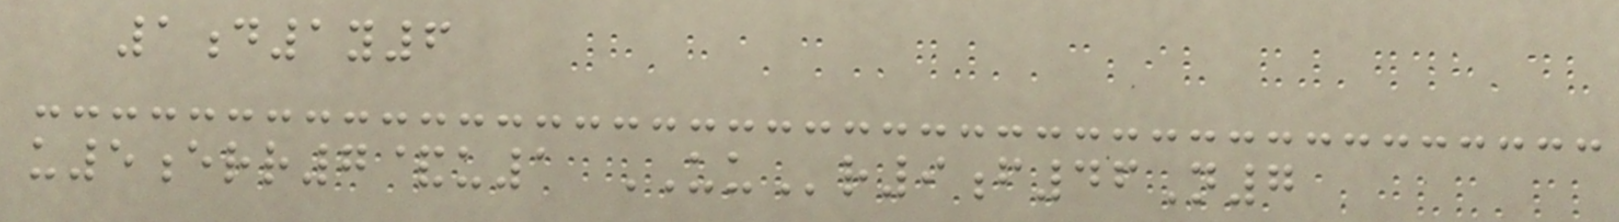1d1y6
u5err7&u1 UUr9f46N7
